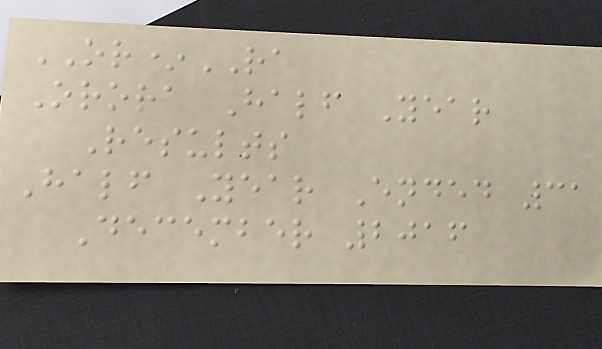OR*RA
Orora Half Year
Results
Half Year Ended 31
December 2016
